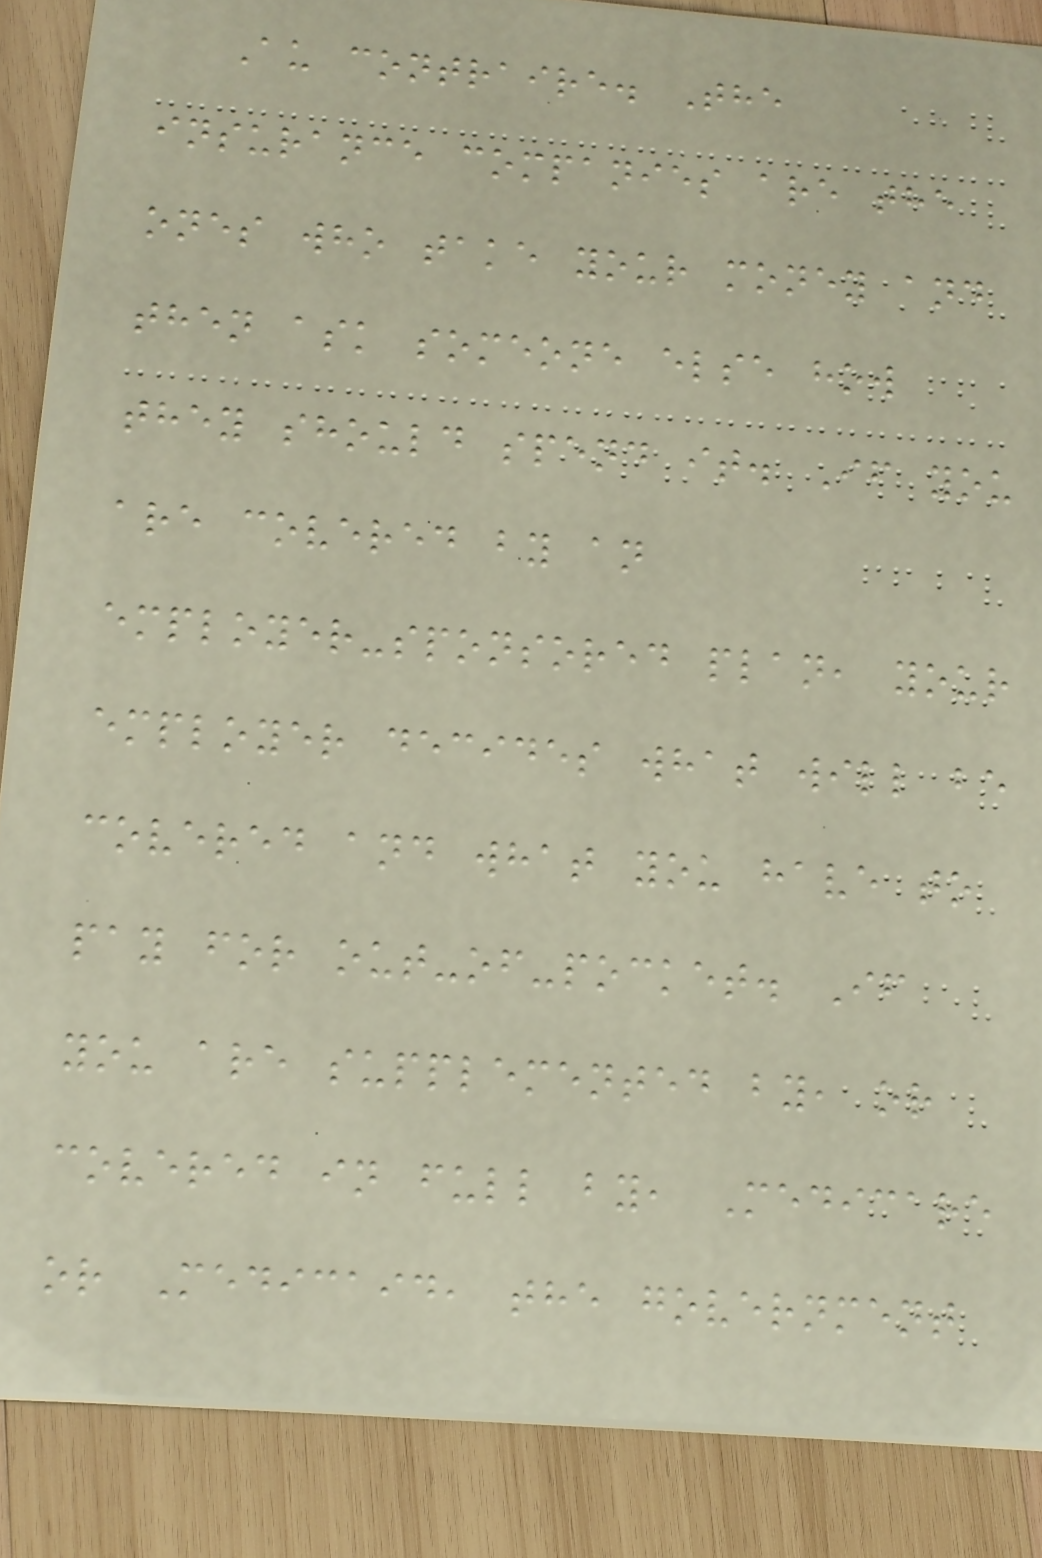Au contraire. The
insurance companies are the
ones who take your money and
then ask someone else how
they should spend it. If you
are covered by an
employer-sponsored plan, your
employer decides what will be
covered and what you have to
pay for out-of-pocket. If
you are supplemented by, or
covered in full by, Medicare
or Medicaid, the government
